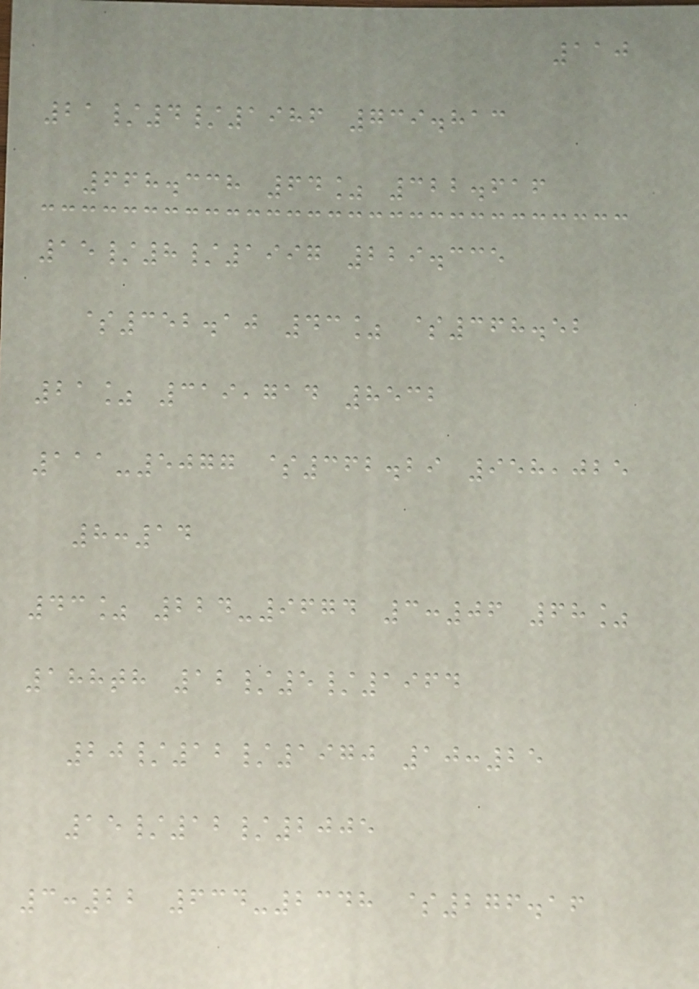110
21/4/1986 739.813
668.338 64% 322.616
15/8/1997 229.335
$352.10 43% $368.52
21% 319,714 8532
111-5077 $362.29 958,025
8:14
43% 224-9674 3:06 68%
188th 12/5/1964
20/12/1970 10:25
15/12/2005
3:22 634-2348 $276.16
